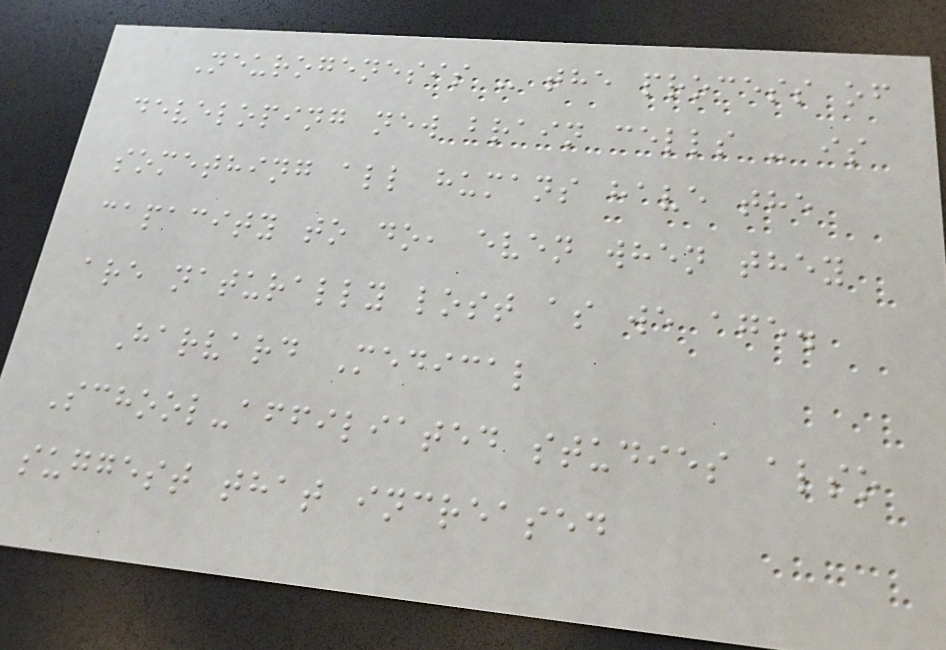Neurogenesis - the process of
developing new brain cells - is
something all humans have the
capacity to do, even when they
are naturally lost as we age.
Harvard Medical
School-affiliated studies also
suggest that increased
